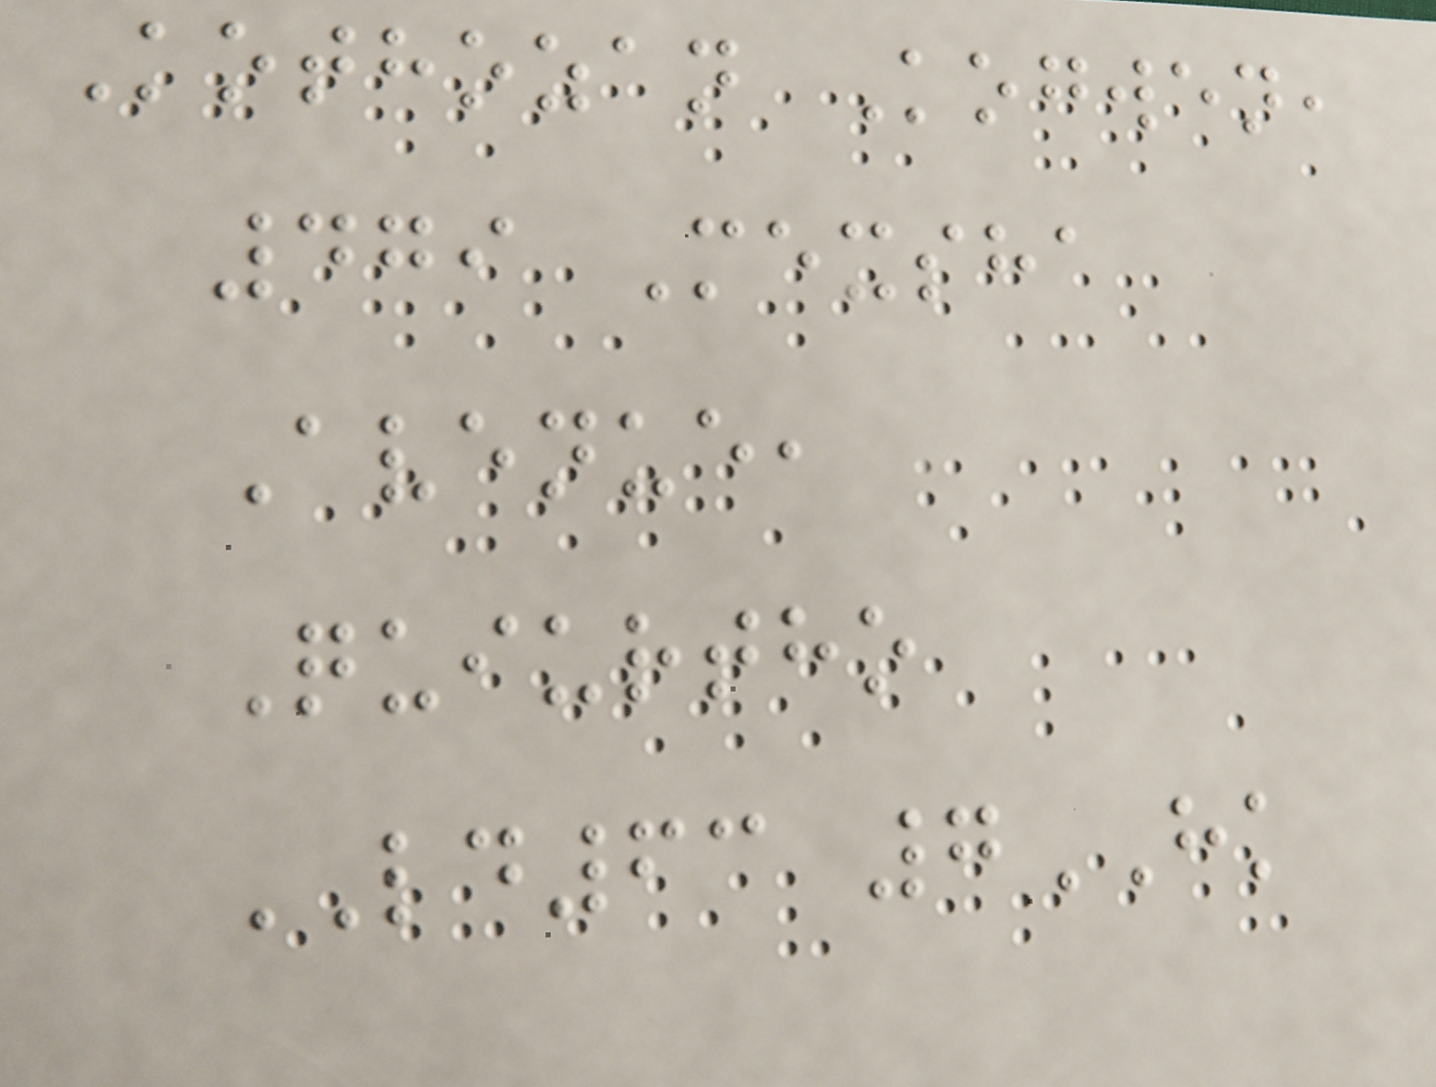Kothozan Kogwen,
479 Mexsha
Avenue,
Quiurtho
LD63 7HK
